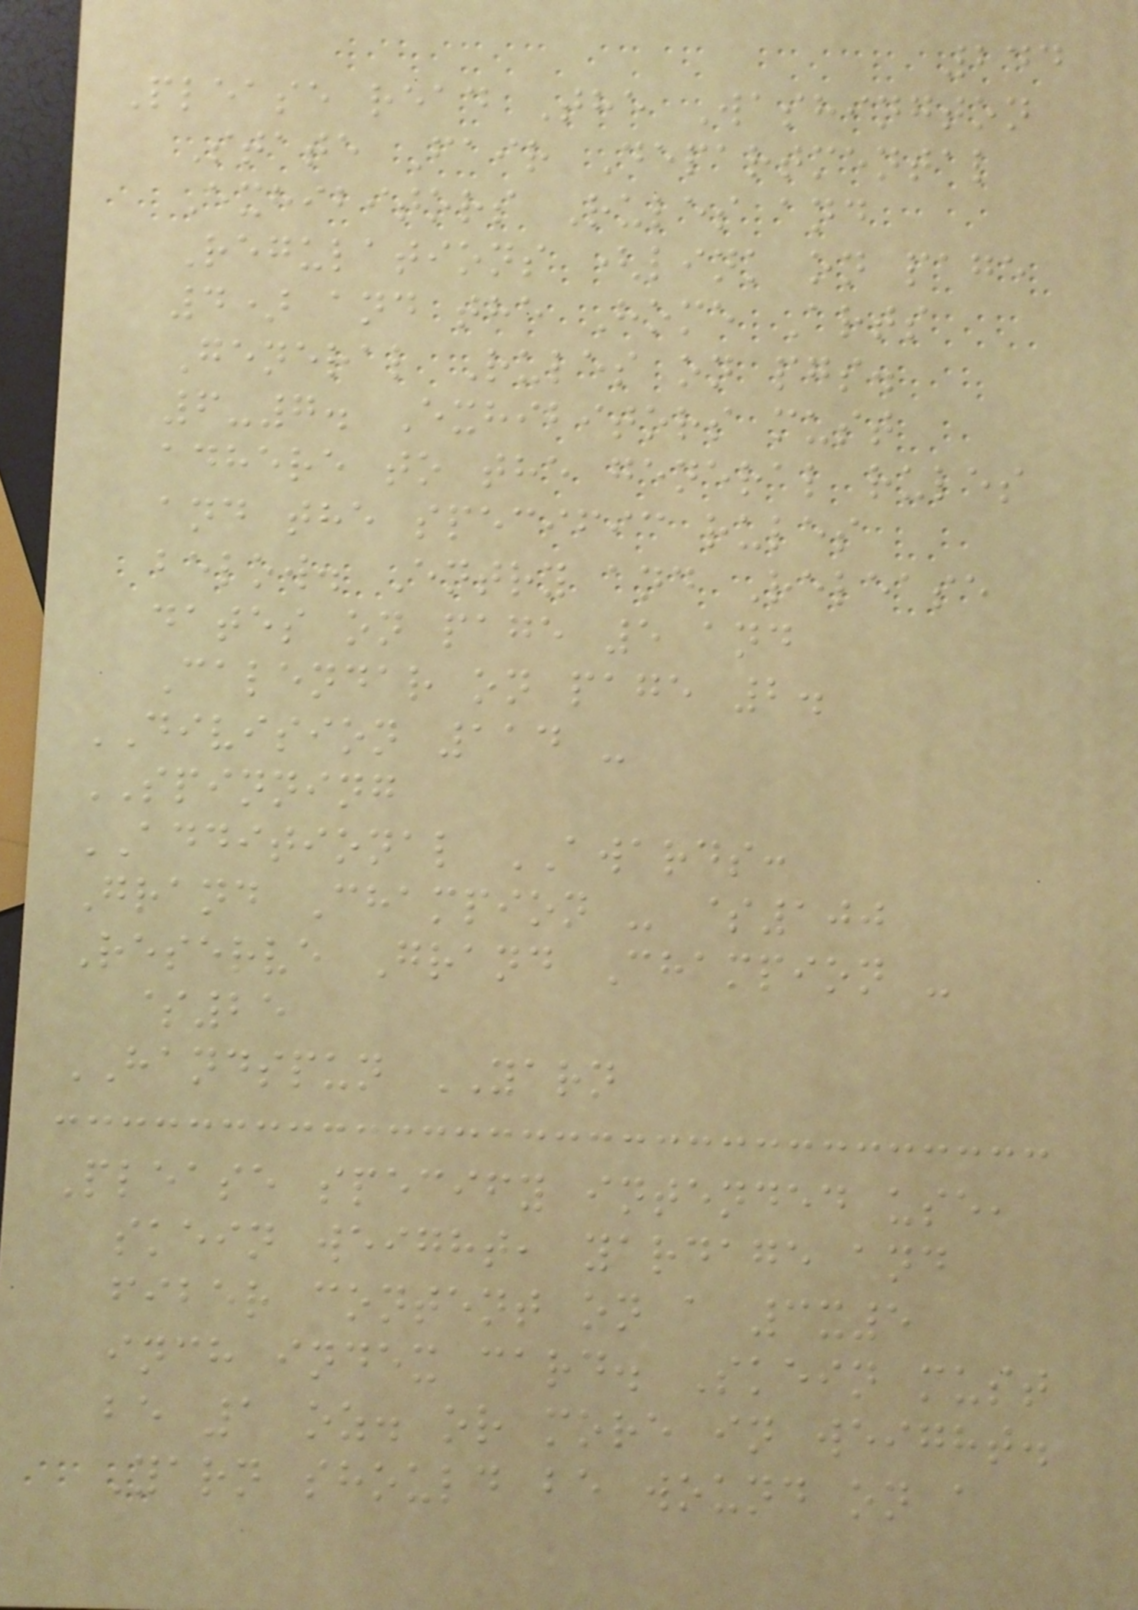244
Please read The Washington
State Fair Departmental
Exhibitors Rules and
Regulations (link on page
4) and the Home Arts
General Rules on pgs.
6-7. Exhibitors must
adhere to the general rules
and the specific rules
below. Entry and Release
dates on page 5 and
Calendar on page 2.
DIVISION 114 -
SPINNING
ADDITIONAL AWARDS:
Grand Champion - $100
Reserve Grand Champion -
$25
HANDSPUN YARN
Please specify intended use,
skein weight, yardage and
fiber content on a 3x5
inch index card. Skein must
be 1 oz. or more in weight.
Yarn should be wound on a
